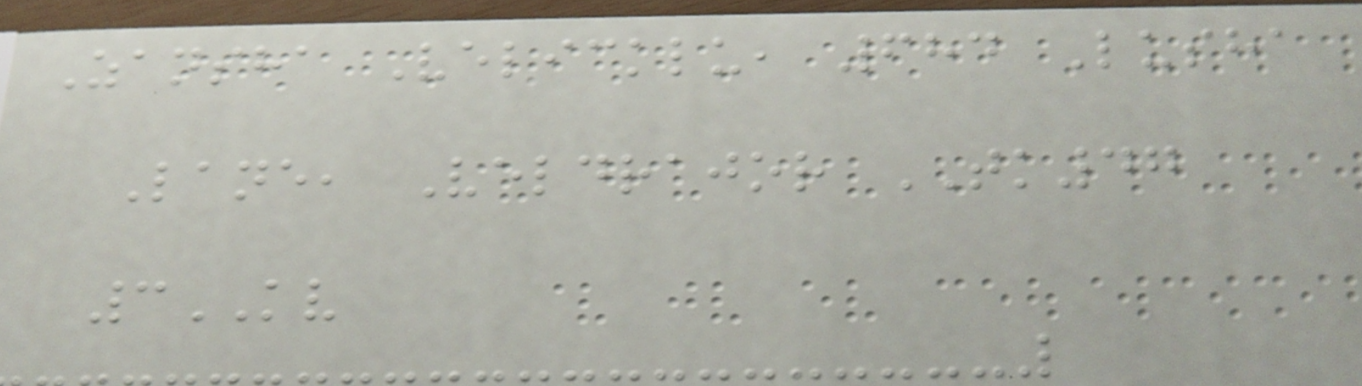Zansha Velicklu, 684 Lusha
Lane, Veldrajor TK47
3KV
